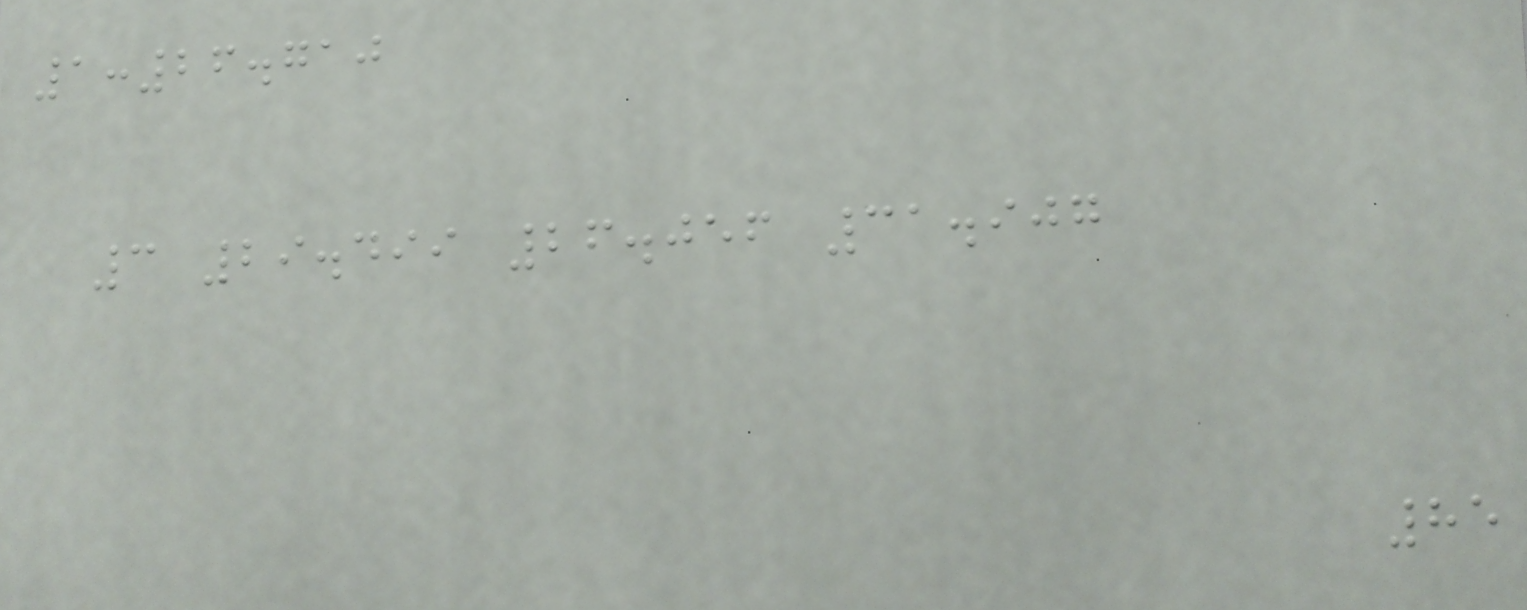1:26.710
3 29.499 26.056 31.907
85
